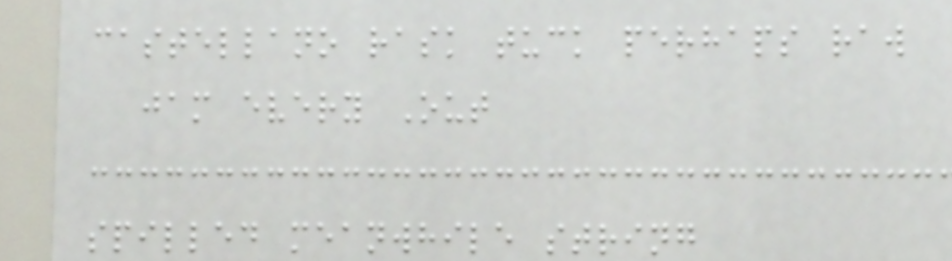castellano rask tuck perhaps raw
jam every Out
spilled meanwhile string
